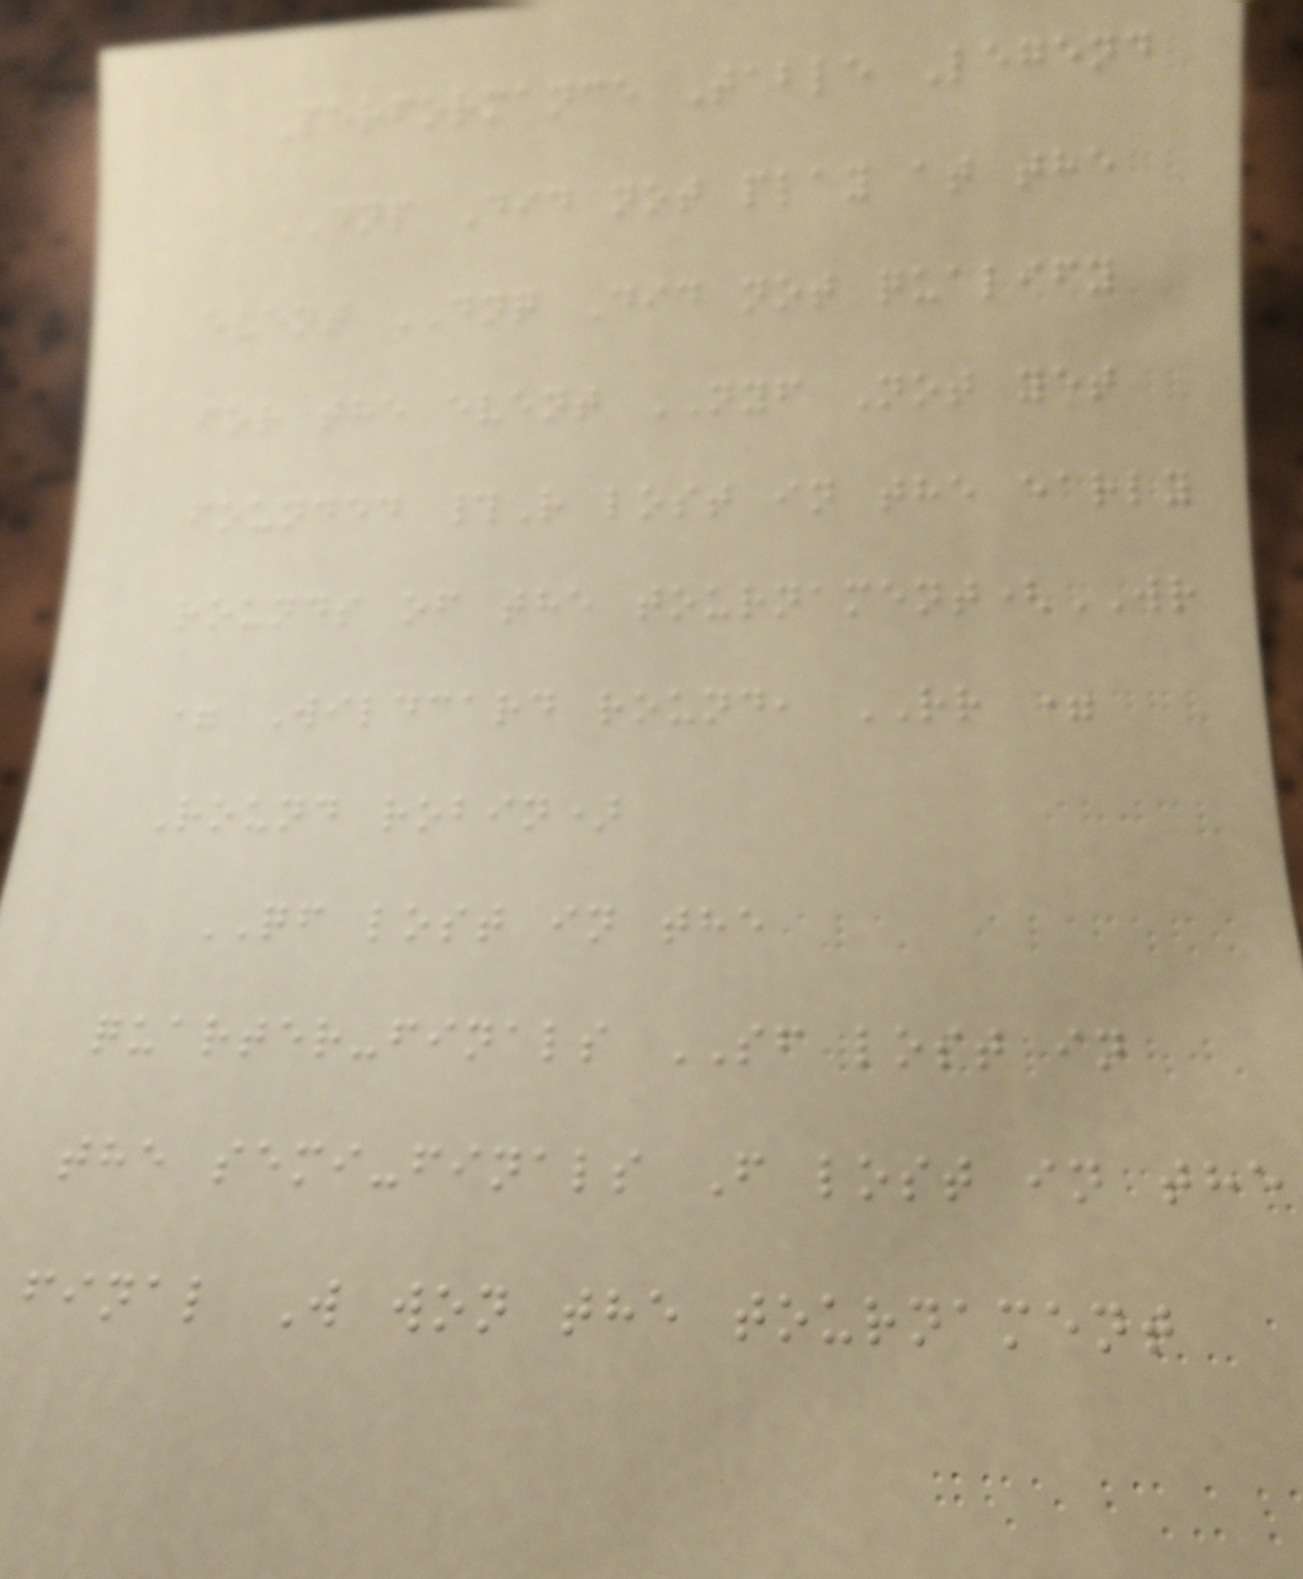Performance Table Legend
DNP Did not play at the
event DNQ Did not qualify
for the event NYF Not yet
founded #R lost in the early
rounds of the tournament(WR
= Wildcard round, RR =
Round robin)
QF lost in the
quarter-finals SF lost in
the semi-finals F lost in the
final W won the tournament
